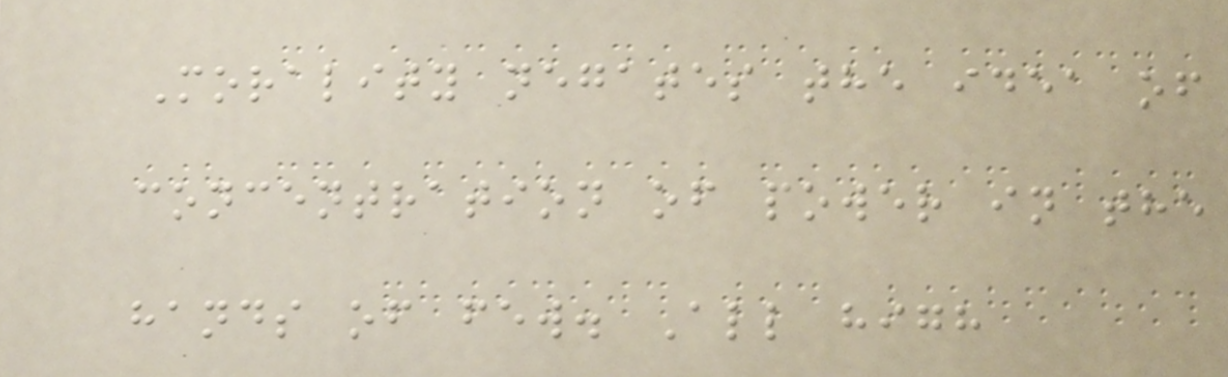Morality negates the idea of
concentration of power in the
hands of few. All high
